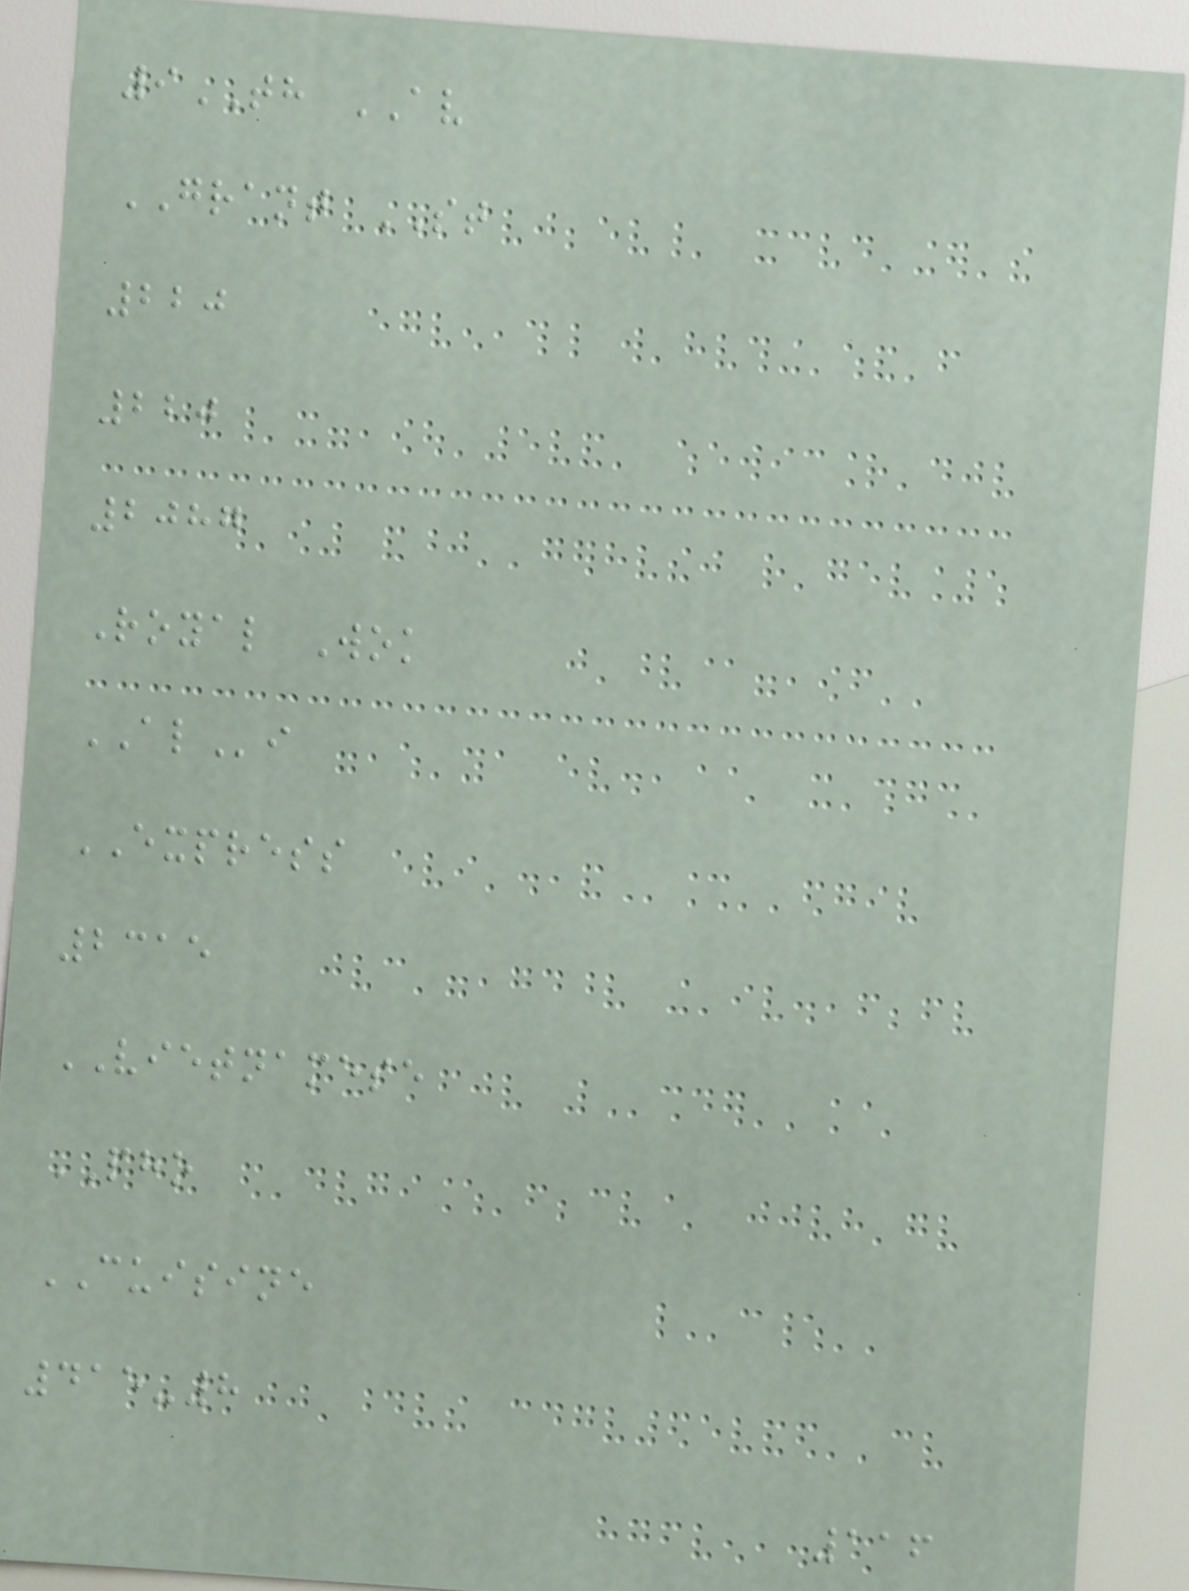9TH AV
GRANT ST
220
220
2087
Royal Wok
ALi
EXPRESS
2315
VIETNAMESE
PHO
CUISINE
415-8
116
